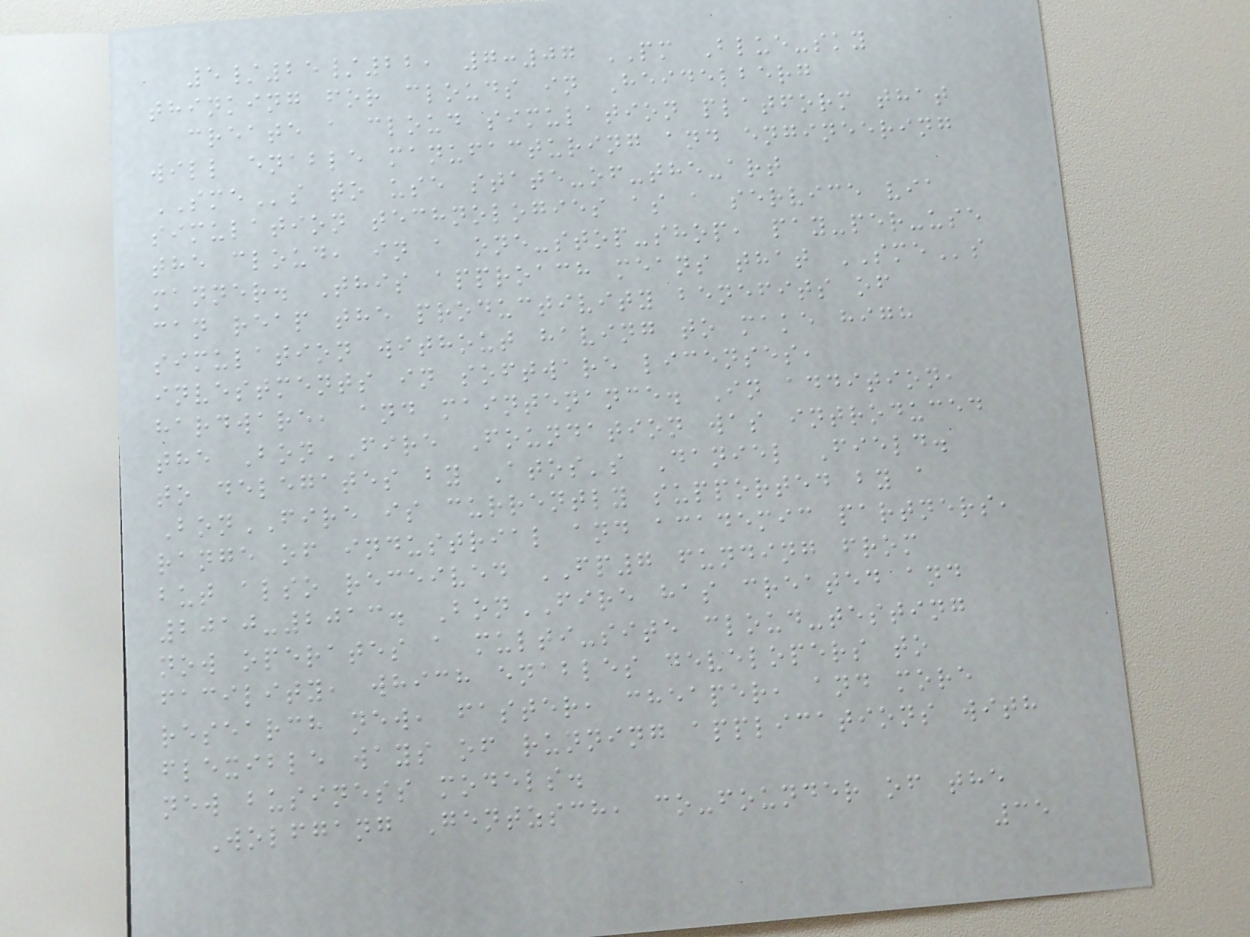5/25/22, 7:07 PM Blue-sky
thinking for clouds in Heidelberg
create a cloud simulation platform that
will enable manufacturing and engineering
SMEs to use state-of-the-art
simulation technologies as a service via
the cloud, in a one-stop-shop, pay-per-use
manner. This approach means that SMEs
can reap the productivity benefits of
simulation without having to make high
investments in software licenses,
hardware, and maintenance. In addition,
the BonFIRE Foundation was introduced
to delegates by Atos's Daniel Field.
BonFIRE is currently supported by a
range of industrial and academic partners,
but also received FP7 funding from
2010-2013. BonFIRE has created and
now operates a multi-site cloud-testing
facility, which enables developers to
research new, faster, cheaper, and more
flexible ways of running applications with
new business models.
Wolfgang Gentzsch, co-founder of the
35
